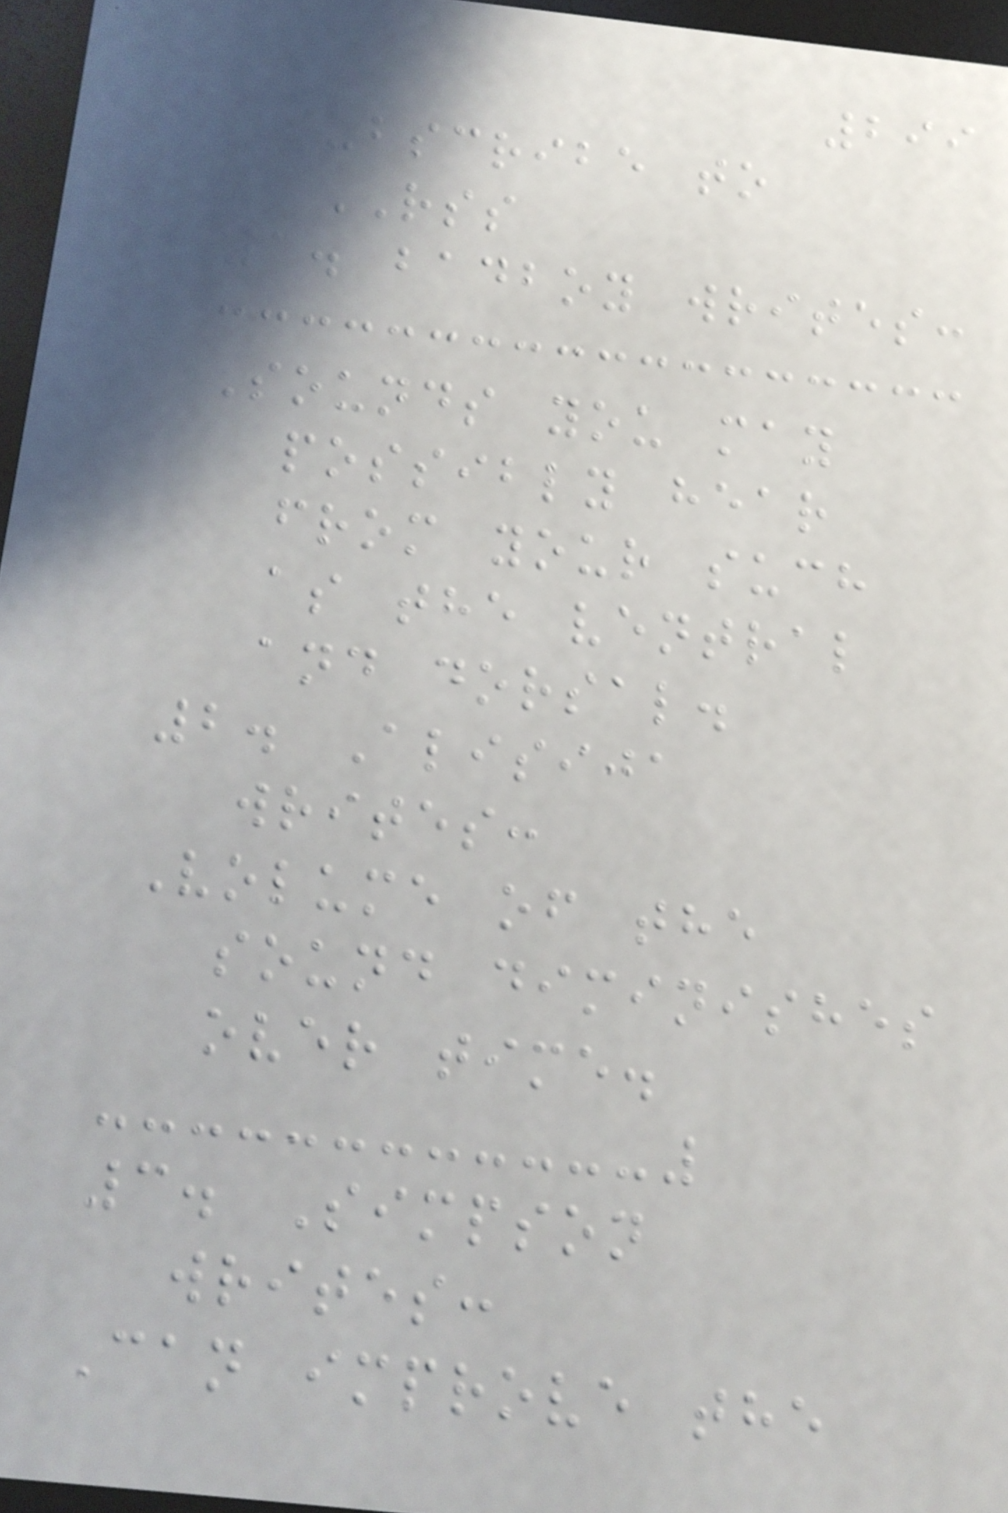299
Subscribe to
RSS
1. badboy writes:
Sounds you may
possibly hear
from your such
as the ventral
and dorsal.
2. Alisija
writes:
Volume of the
sound diminishes
over time.
3. Simpson
writes:
Can improve the
